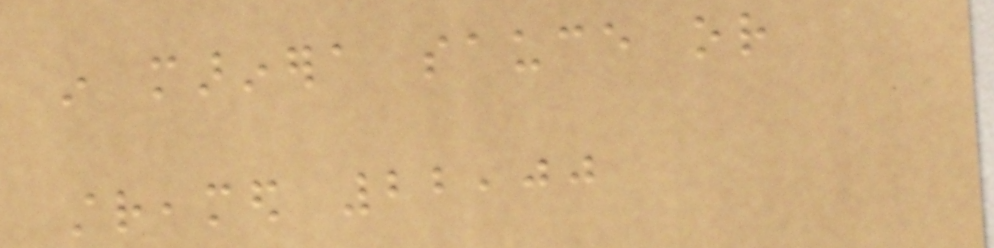in marinera sauce or
streamed 22,00
